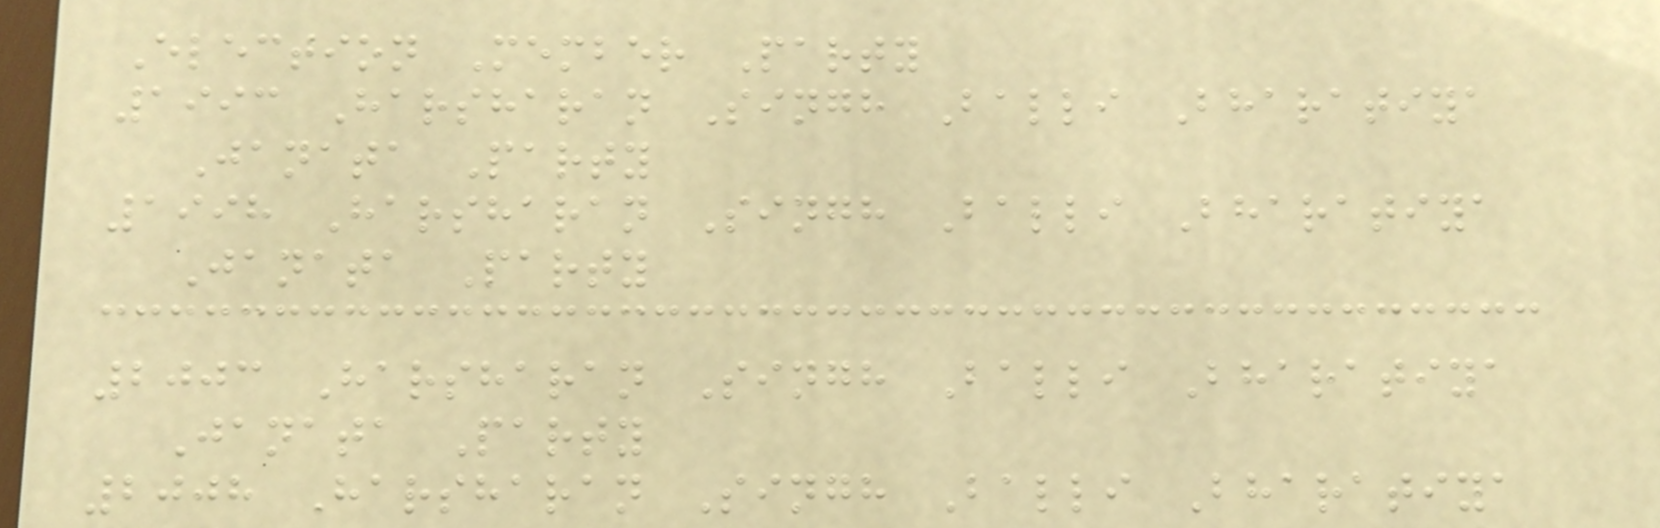Election Member Party
1993 Harsharan Singh Balli Bharatiya
Janata Party
1998 Harsharan Singh Balli Bharatiya
Janata Party
2003 Harsharan Singh Balli Bharatiya
Janata Party
2008 Harsharan Singh Balli Bharatiya
